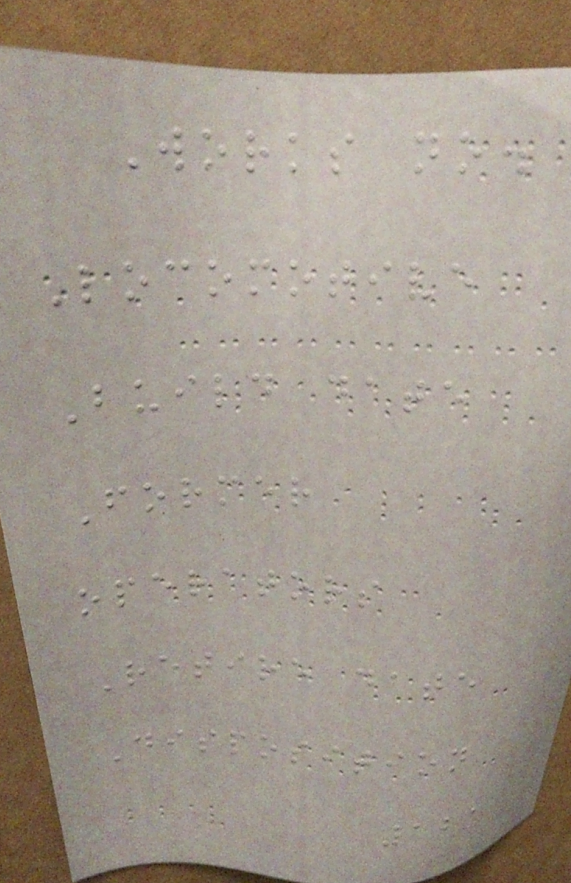Works no.
Locomotive
Build date
Former
operators
Retire date
Disposition
121
